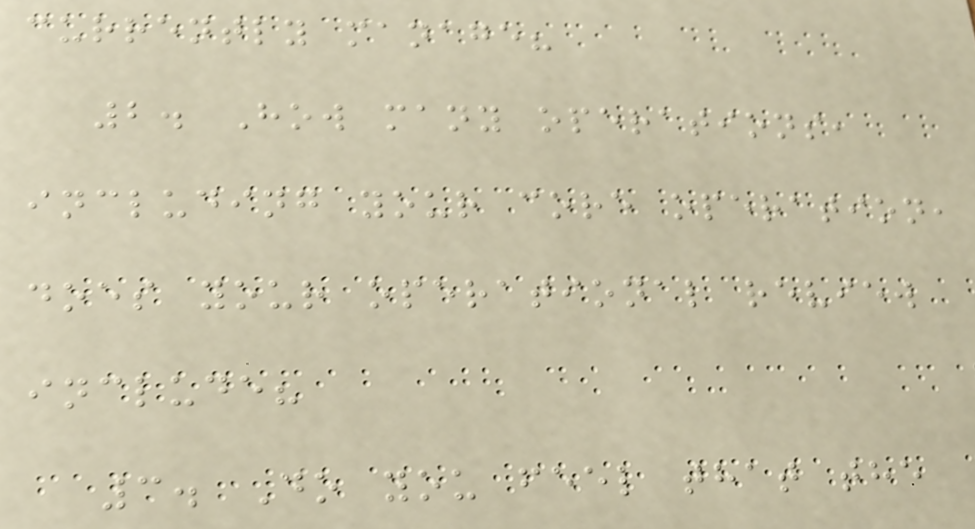currently manage?
2. How many operations,
including your core operation,
does your operational review
include?
3. Do you feel that the
